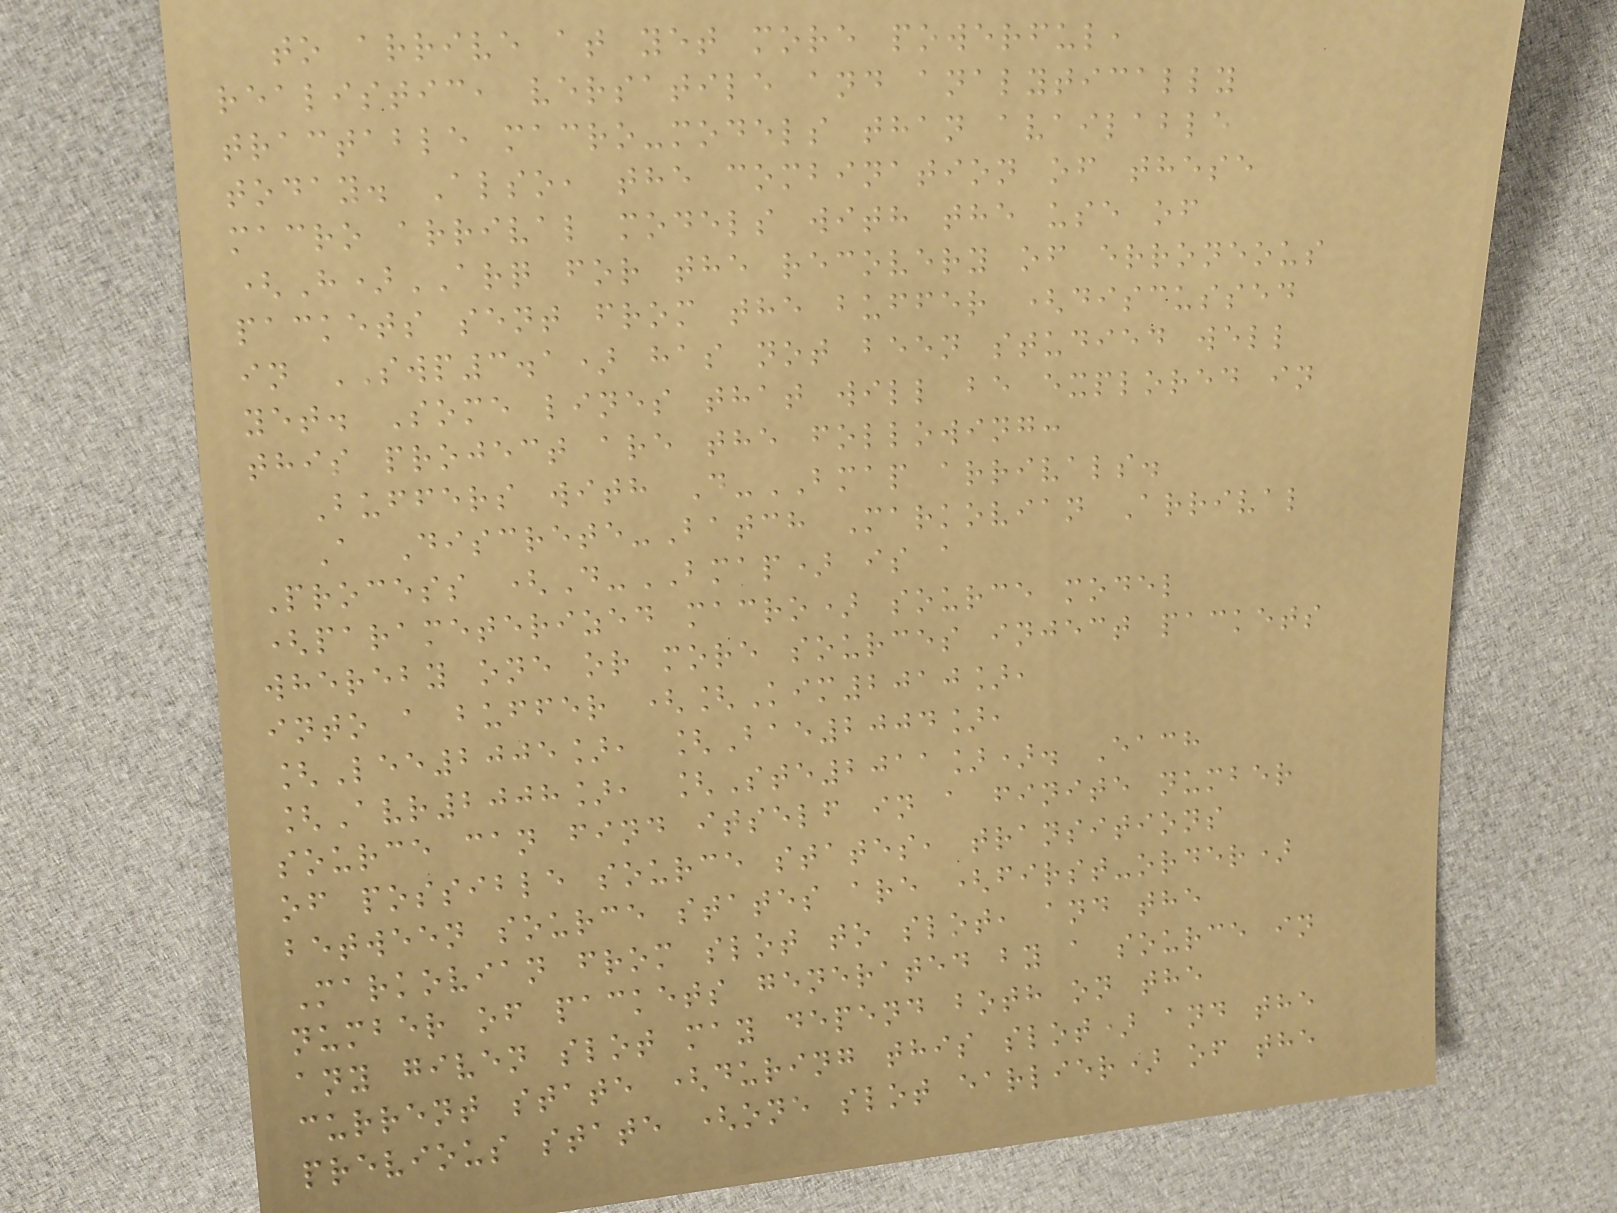to arrive at yet more powerful,
realistic, versatile and analytically
tractable macro-models than available
today. Also, the combination of these
macro arrival models with the use of
(H)ARQ for the recovery of erroneous
packets sent from the buffer (discussed
in SWP3.1) has not been studied well
yet. Some lines that will be explored in
this project are the following:
Buffers with D-BMAP arrivals.
A Discrete-Batch Markovian Arrival
Process (D-BMAP) is a
(parameterized macro) source model
whereby one or more sources inject packets
into a buffer ([Kim2010],
[Lee2005], [Bae2004],
[Avr2008], [Ste2011]). Each
source can find itself in a finite number
of possible source states, transitions
between source states are (first-order)
Markovian from slot to slot, and the
number of packets generated by a source in
any given slot may depend both on the
current state (during this slot) and the
previous state (one slot earlier) of the
